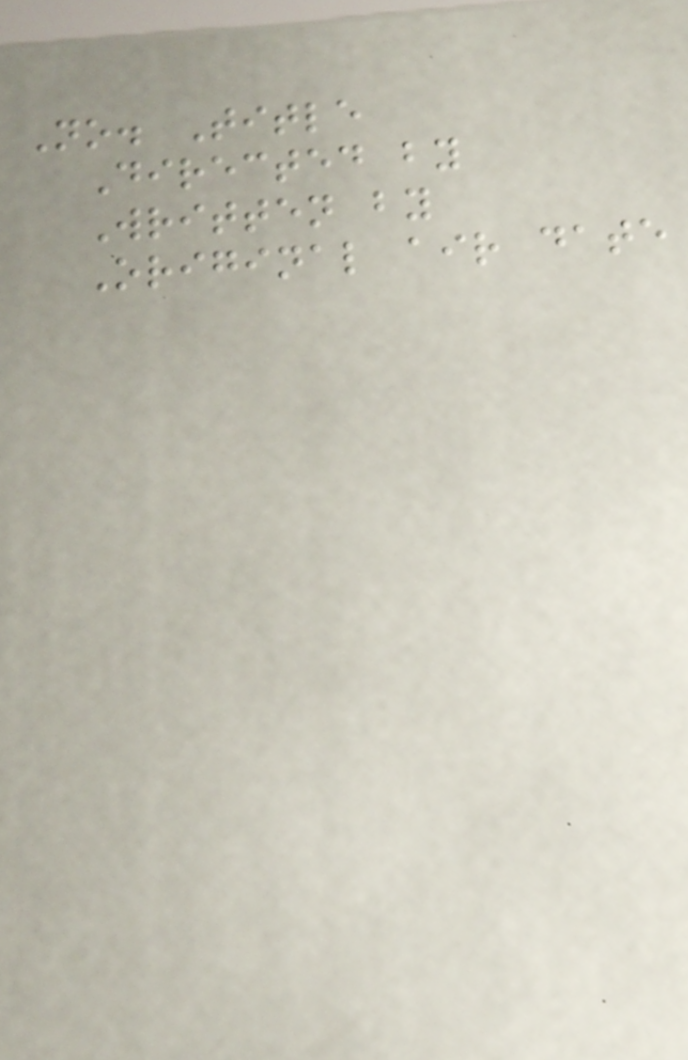No. Title
Directed by
Written by
Original air date
